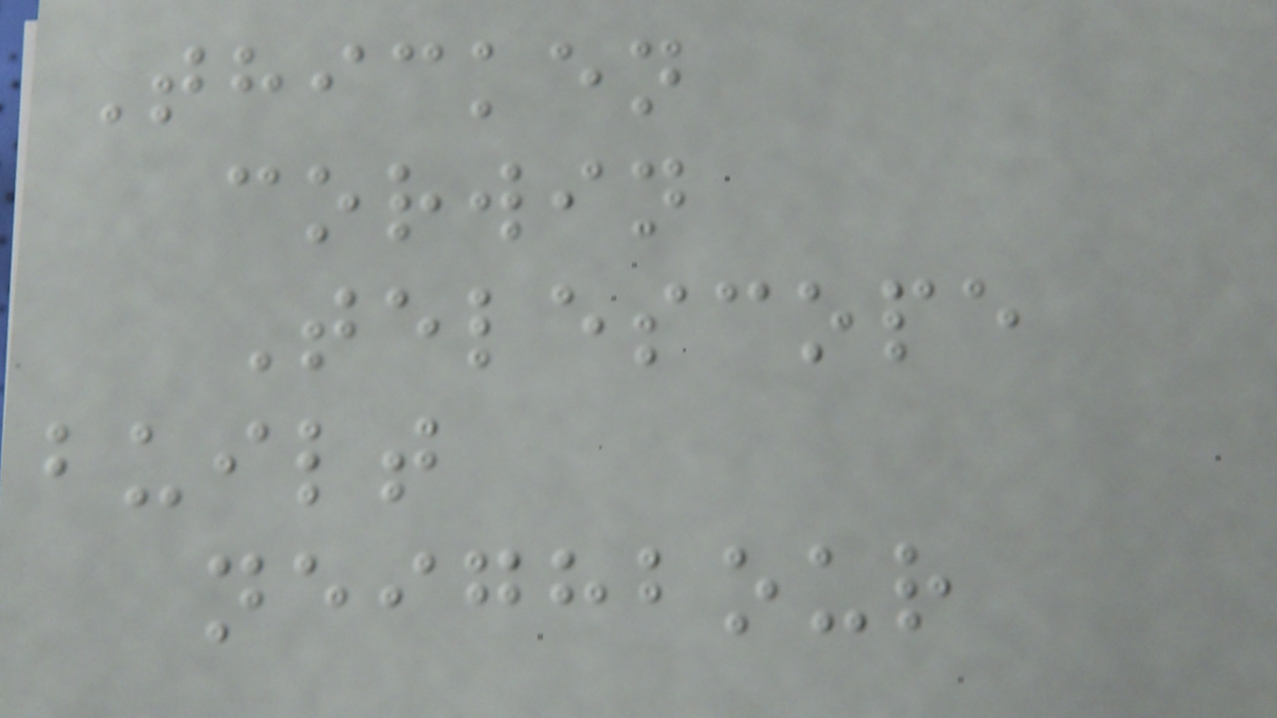Thicken
corwin
Telescope
built
neighbour
